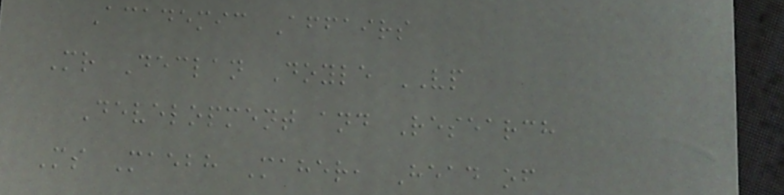Academic Affairs
Mr Declan Doyle VP
Development and Research
Ms Maebh Maher, Head of
